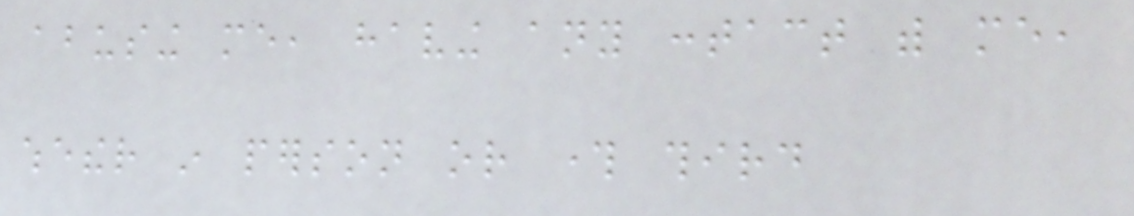abusing me, having any contact with me,
whether in person or through third
